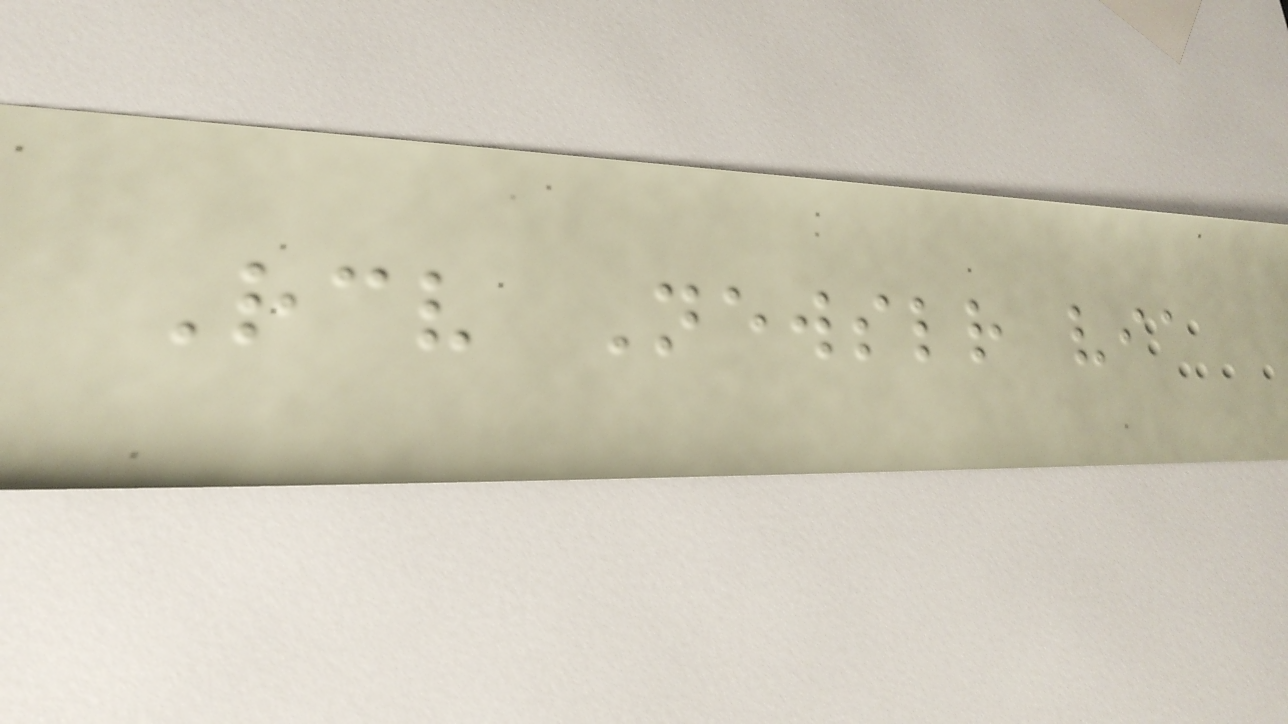Receive Newsletter via
